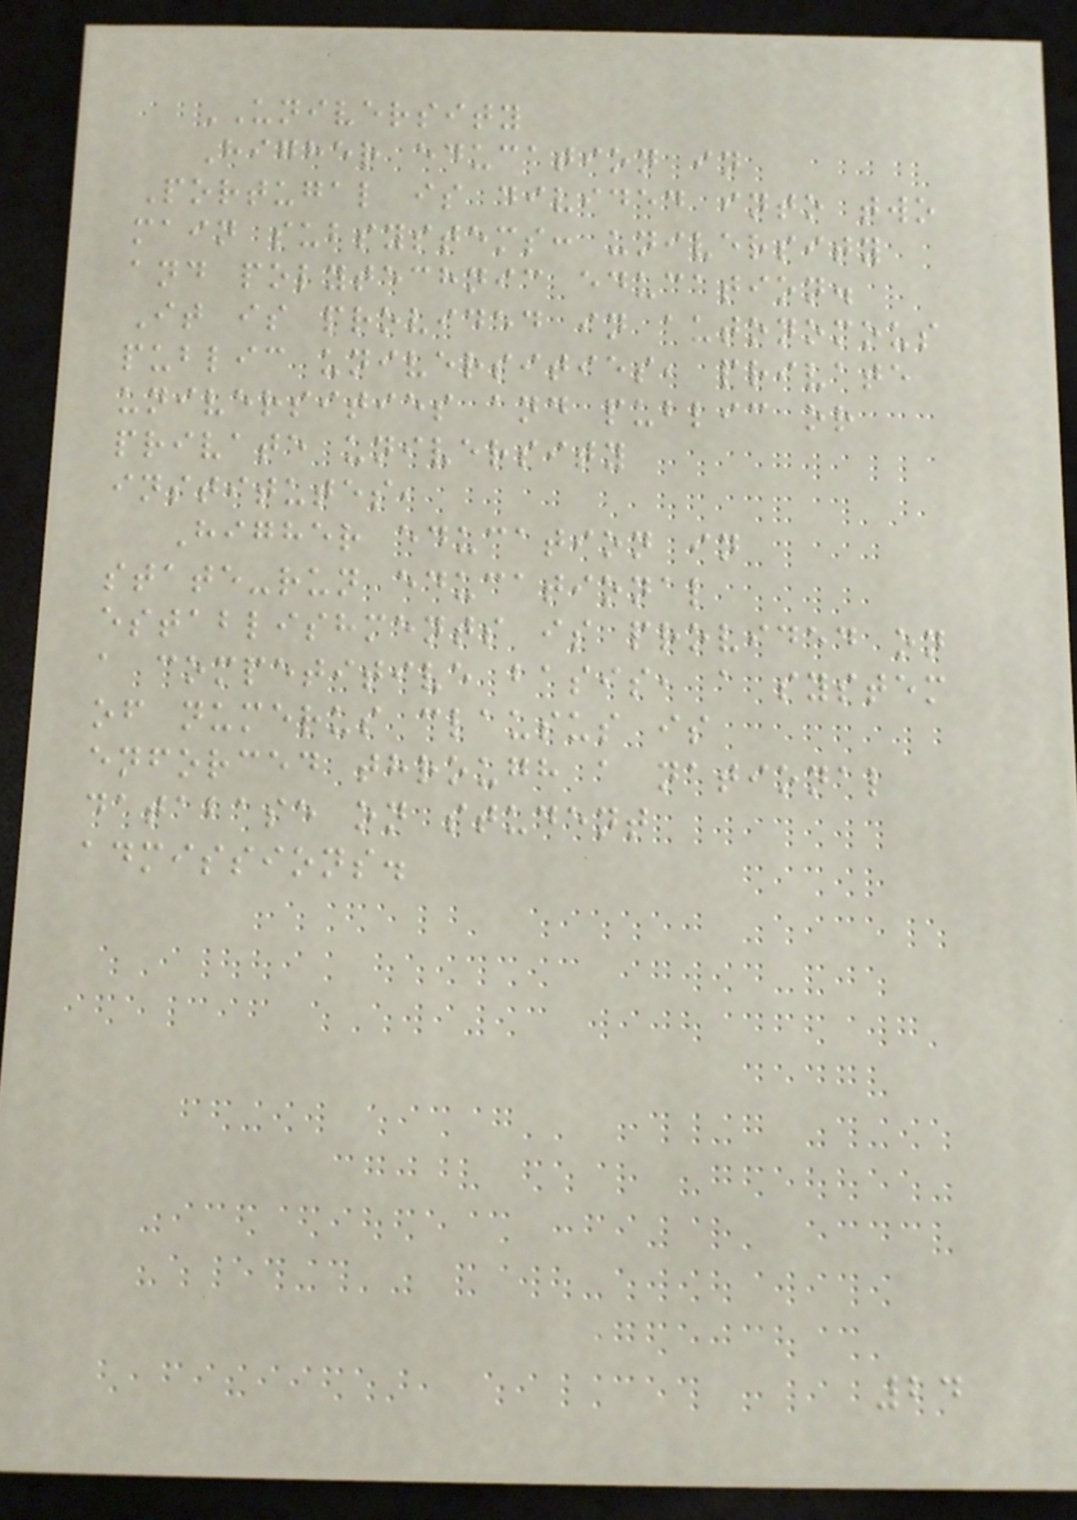UNIVERSITY
Higher education in
Portugal is divided into two
main subsystems: university
and polytechnic education.
It is provided in autonomous
public universities, private
universities and public or
private university
institutes,
Higher education in
state-run educational
establishments is provided on
a competitive basis, a system
of numerus clausus is
enforced through a national
database on student
admissions.
24
